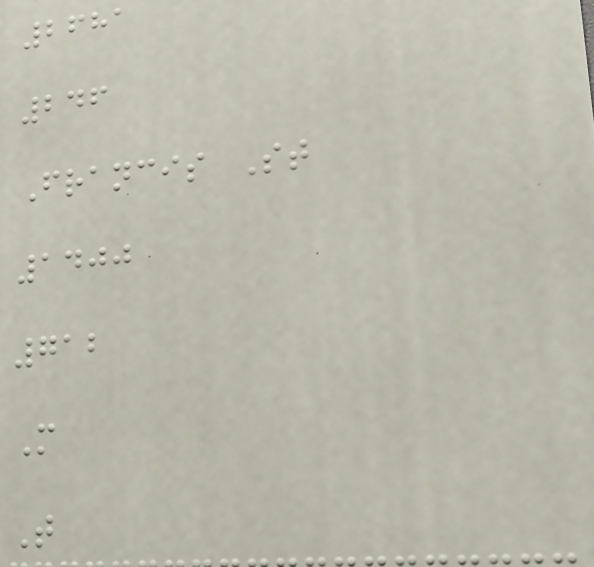2681
246
Francis St
1400
712
M
T
